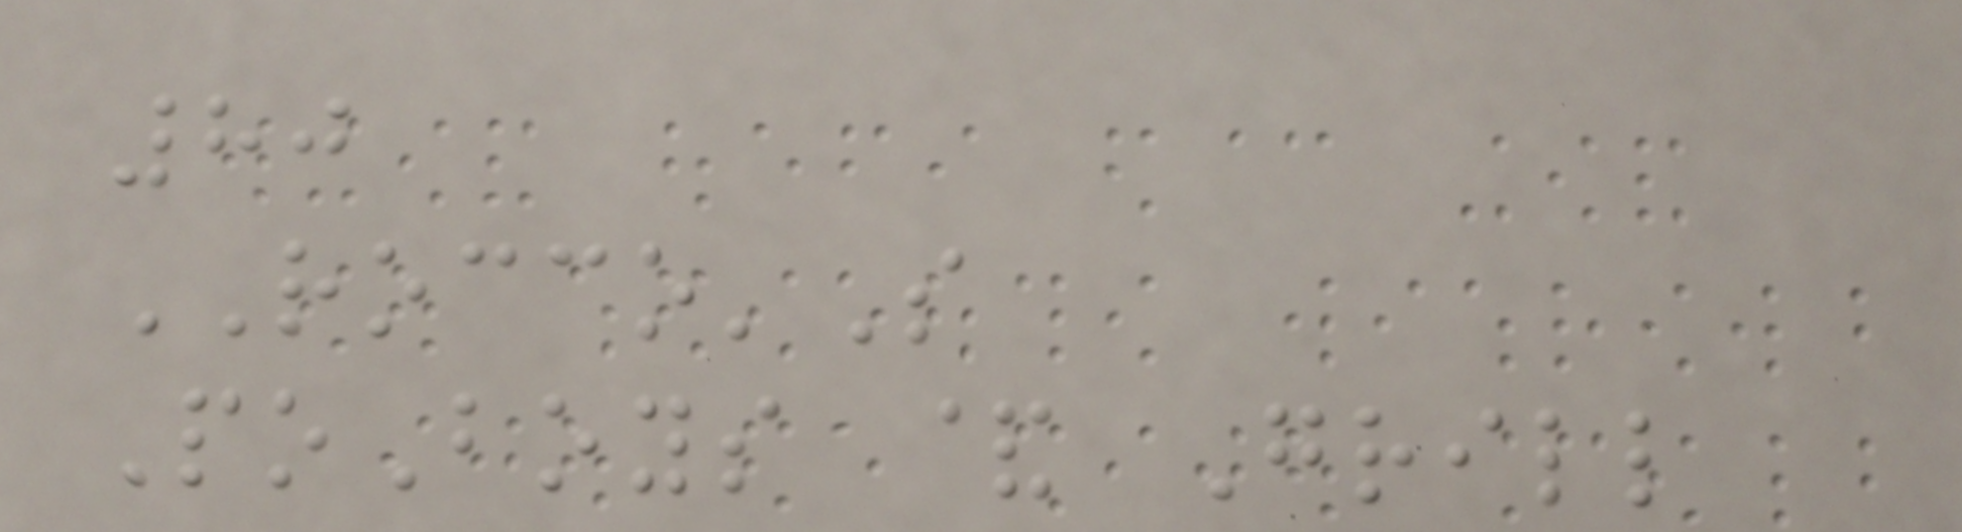80
ROCCO'S
PoBoys & Grill
